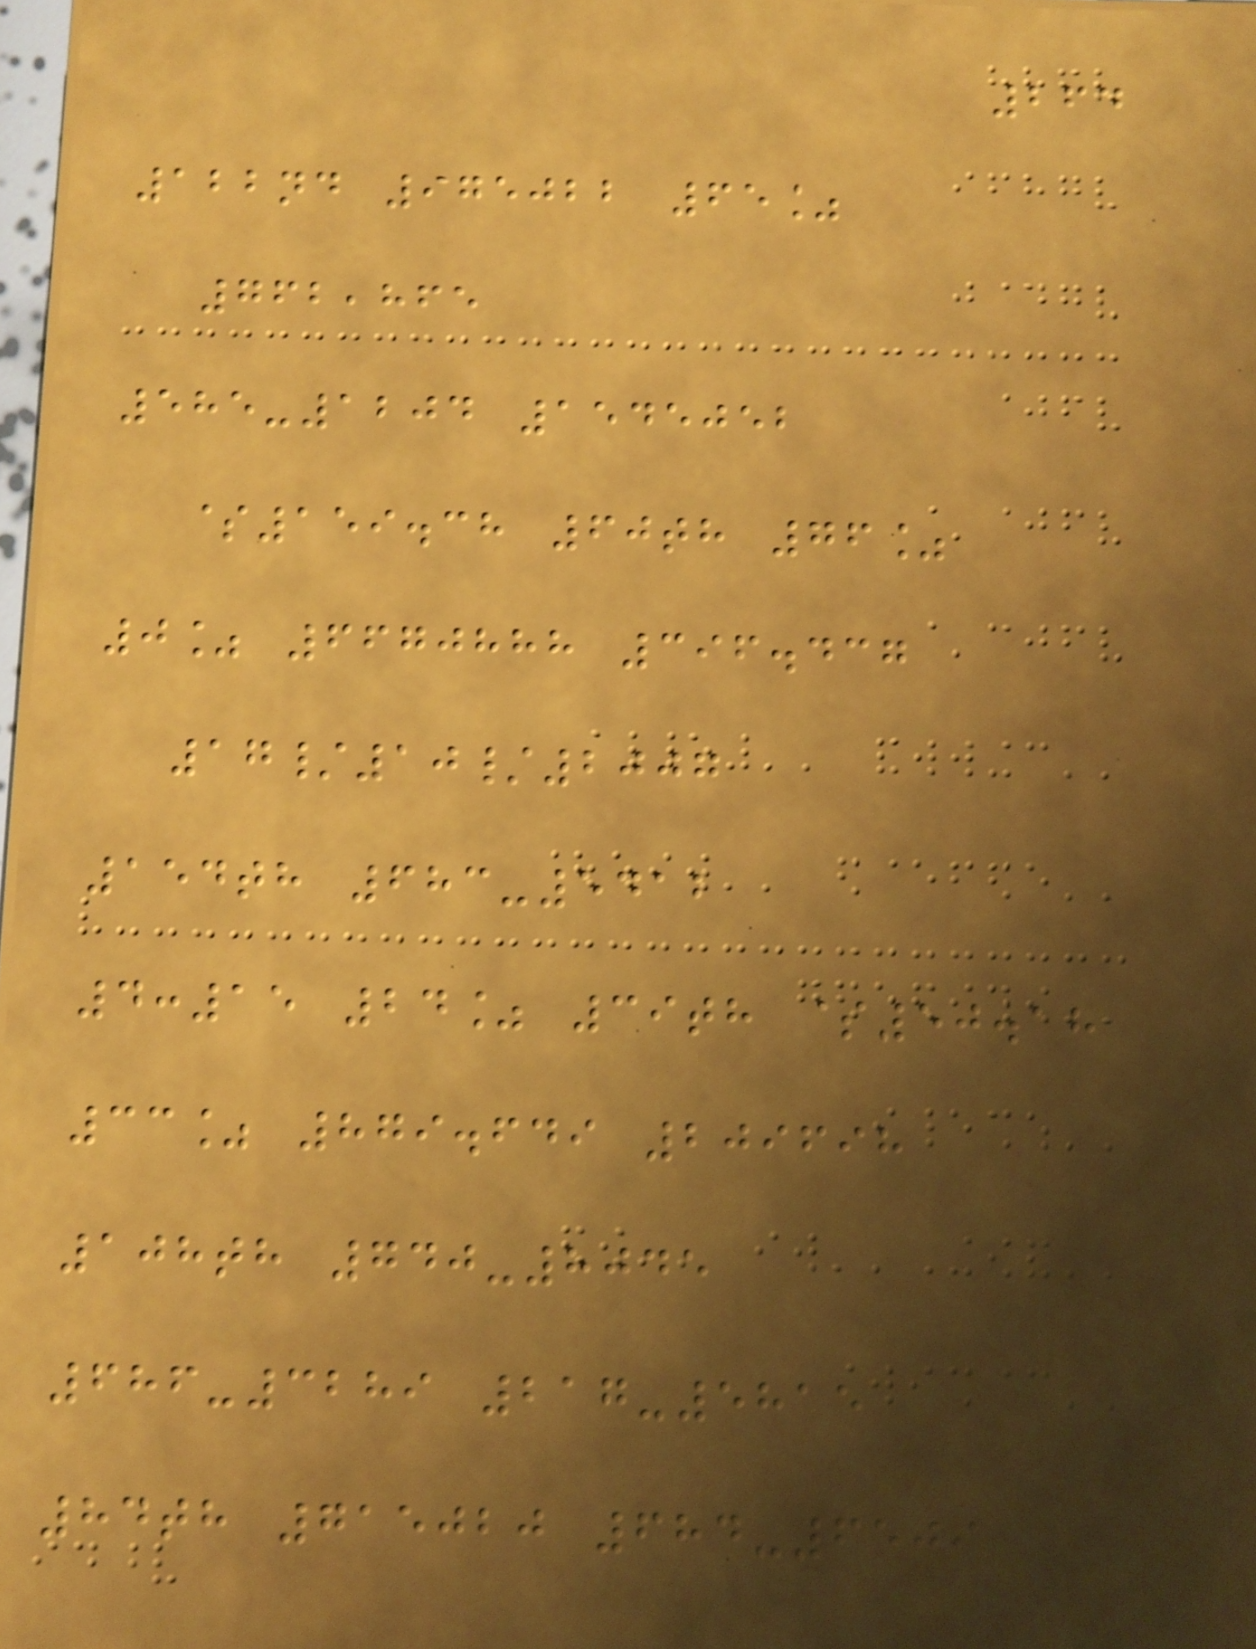264
122nd 975022 65%
762,865
585-1204 1545052
$159.38 60th 76%
0% 6670888 396.437
17/10/2007
154th 683-5412
4:15 24% 39th $50.18
33% 879.649 209698
108th 740-8045
686-3289 217-5815
84th 715020 684-6509
